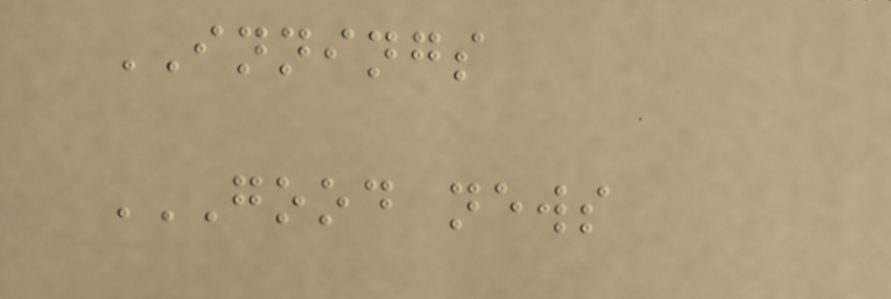INNINGS
GOOD NEWS
